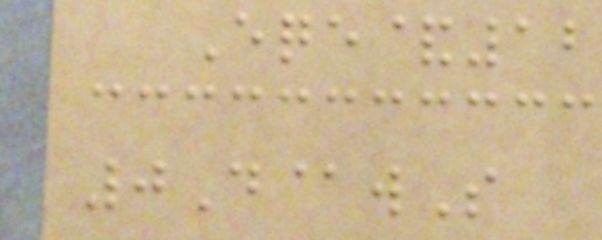Eqe&12
0D@wS
